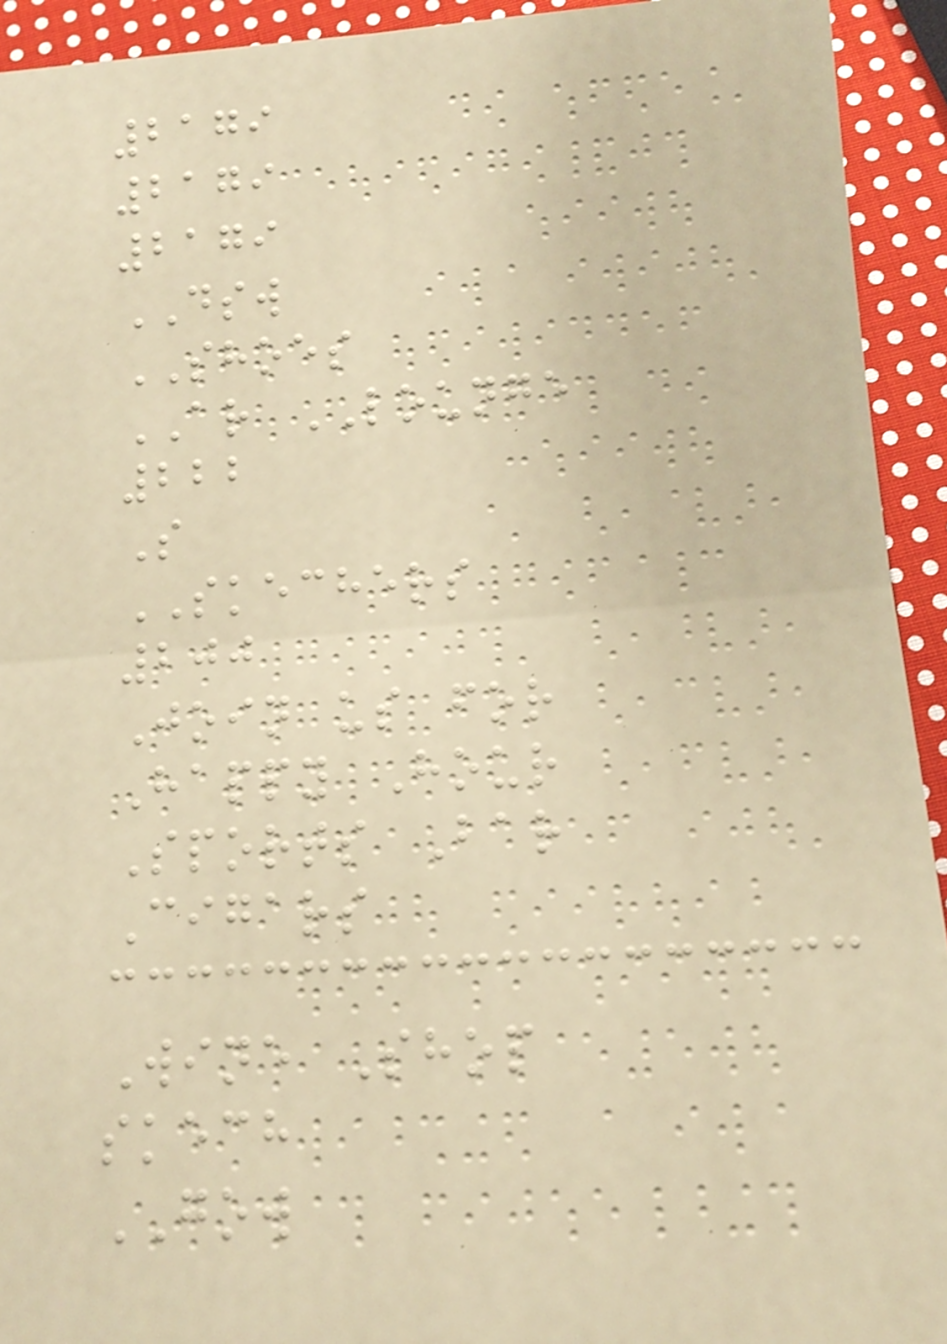2179
2179
2179
DSW
SHOES
AR LOUNGE
222
S
SKECHERS
200
Join us for
Happy Hour
Sports Bar
Cigars
Wine Shop
skech
GOW
